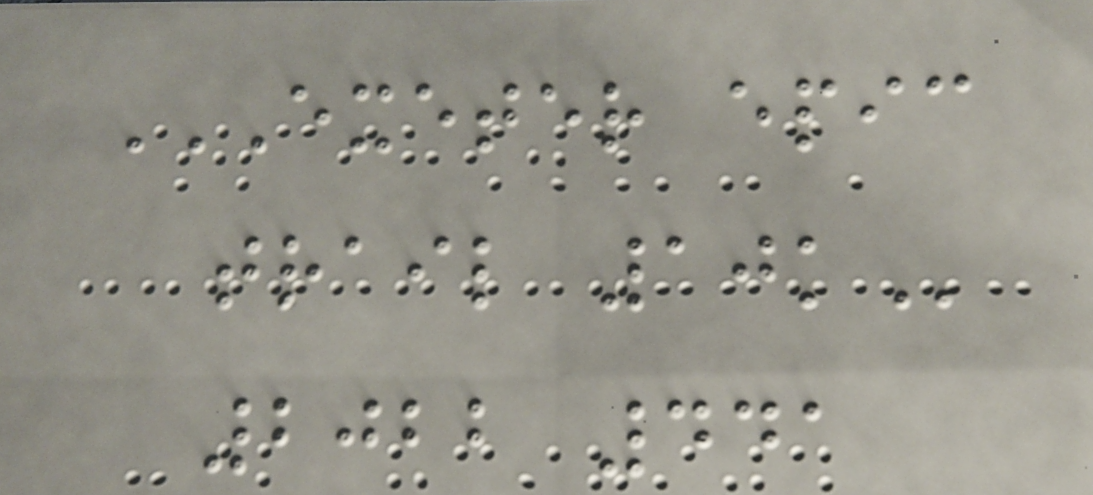EXETER EPIC
TRAIL 10K
2022 441
